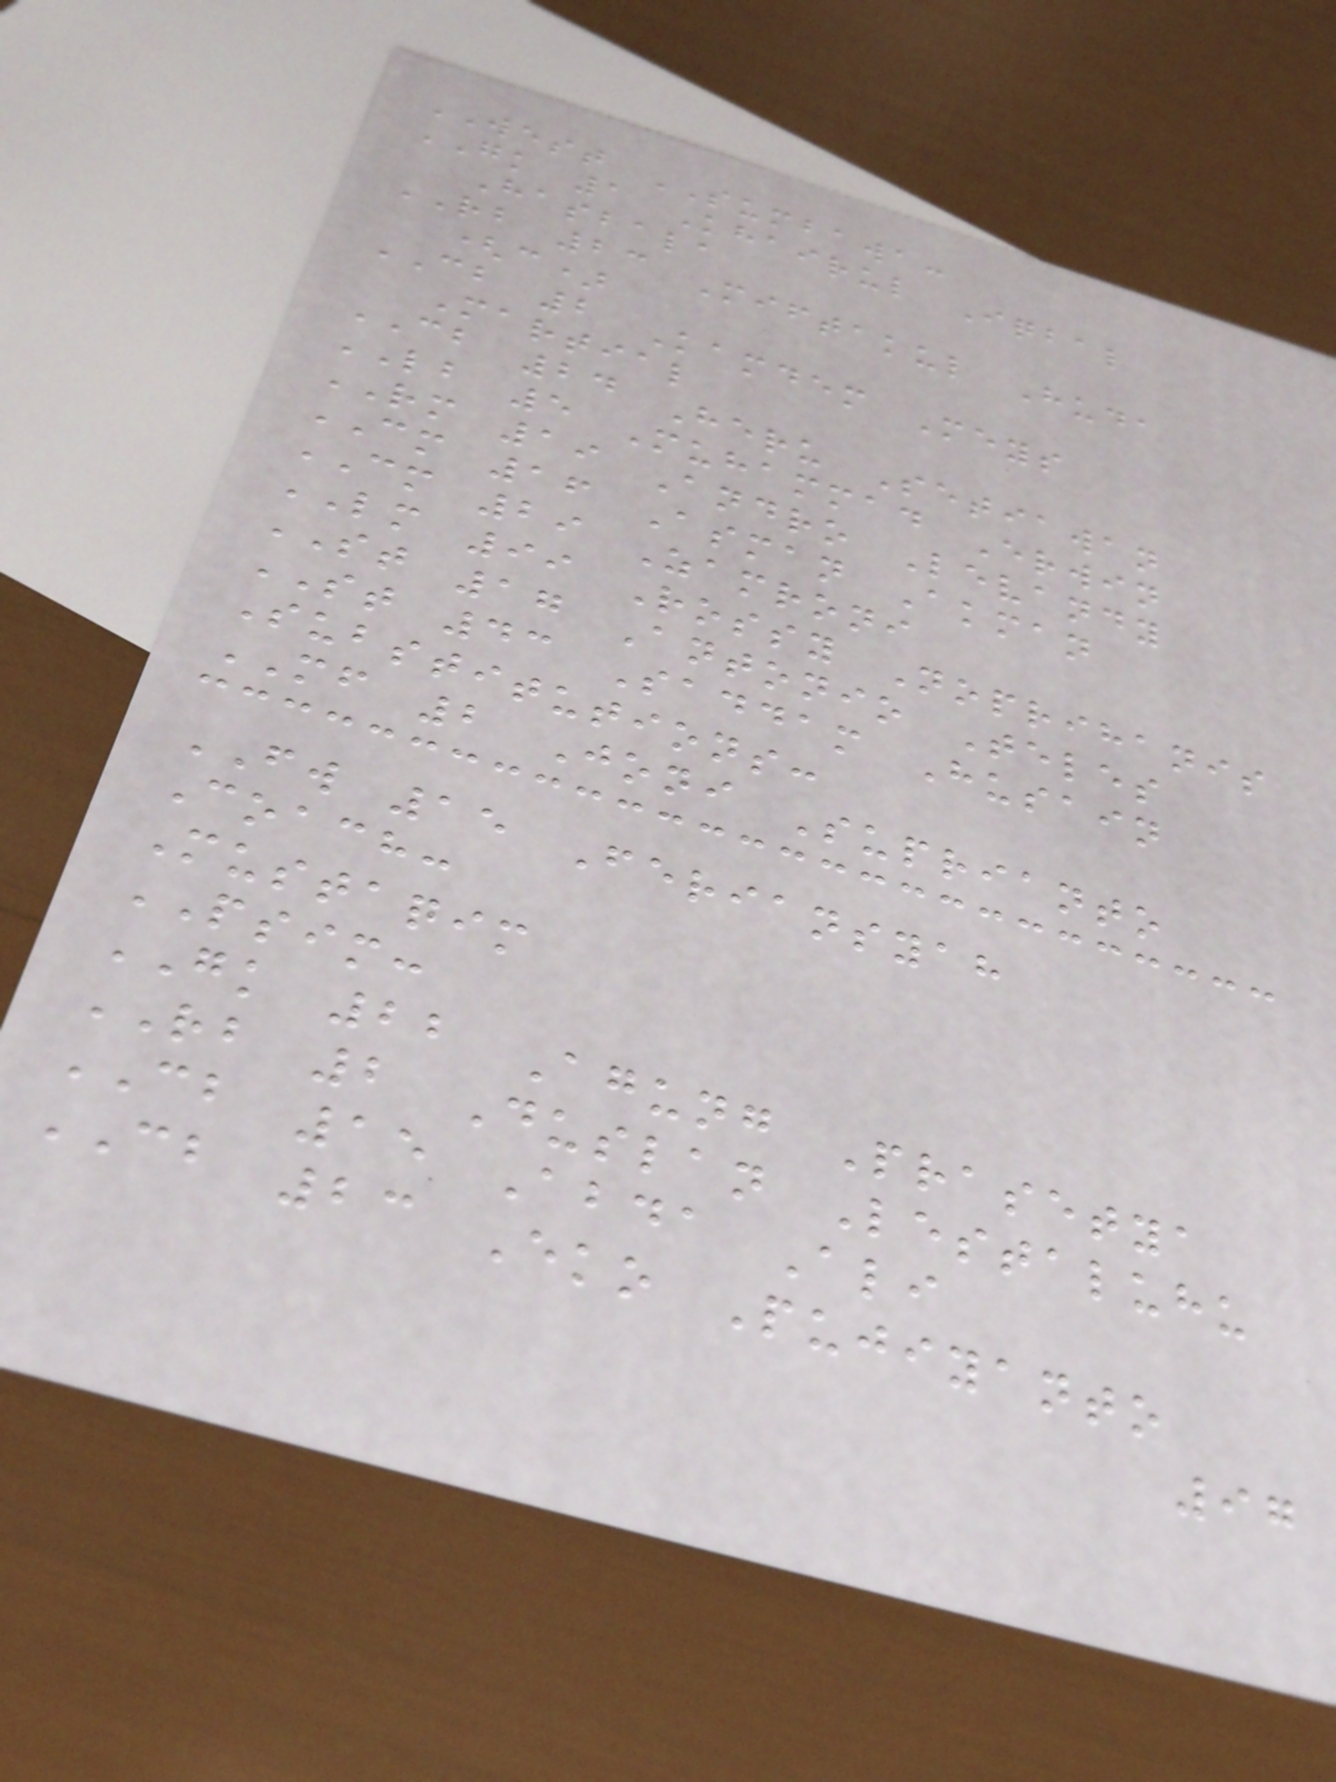WEST SUMBAWA:
GK 1 Khairul Iqbal
Hasbala
RB 23 Miftakul Huda
(c)
CB 2 Kamdem Meys
Martial
CB 24 Heru Setiawan
LB 5 Muhammad Erwin
RM 19 Andro Levandy
CM 16 Asman Akman
CM 29 Zamroni
LM 99 Rossy Noprihanis
ST 17 Antonio Teles
ST 43 Saddam Husain
Substitutions:
MF 2 Joni Suprianto
FW 15 Feriansyah
Coach:
Mustaqim
PSIM:
GK 22 Agung Prasetya
RB 2 Duslan Lestaluhu
CB 15 Abda Ali
CB 23 Eko Pujiyanto
97
